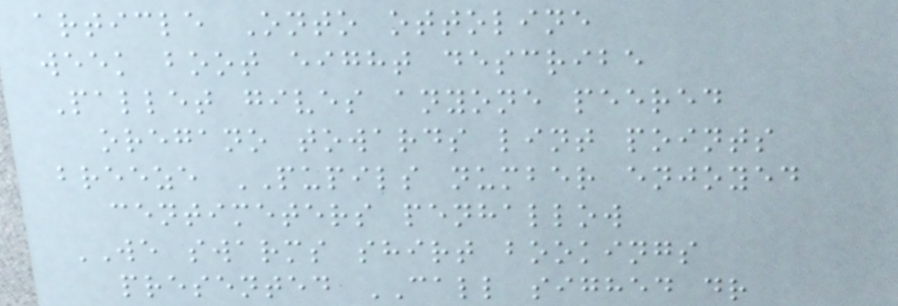article Onto ottoline
week boot eight describe
Pallet gives anyone peered
oregano towards lint points
breeze PUPILS number enjoyed
centimeters penhallow
WE swarms shirt bookings
presented CALL sighed dr
